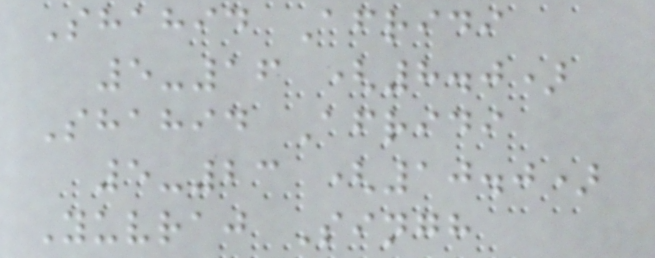Shahid Afridi
5-16 (8.0)
Shahid Afridi
5-23 (10.0)
Yuvraj Singh
